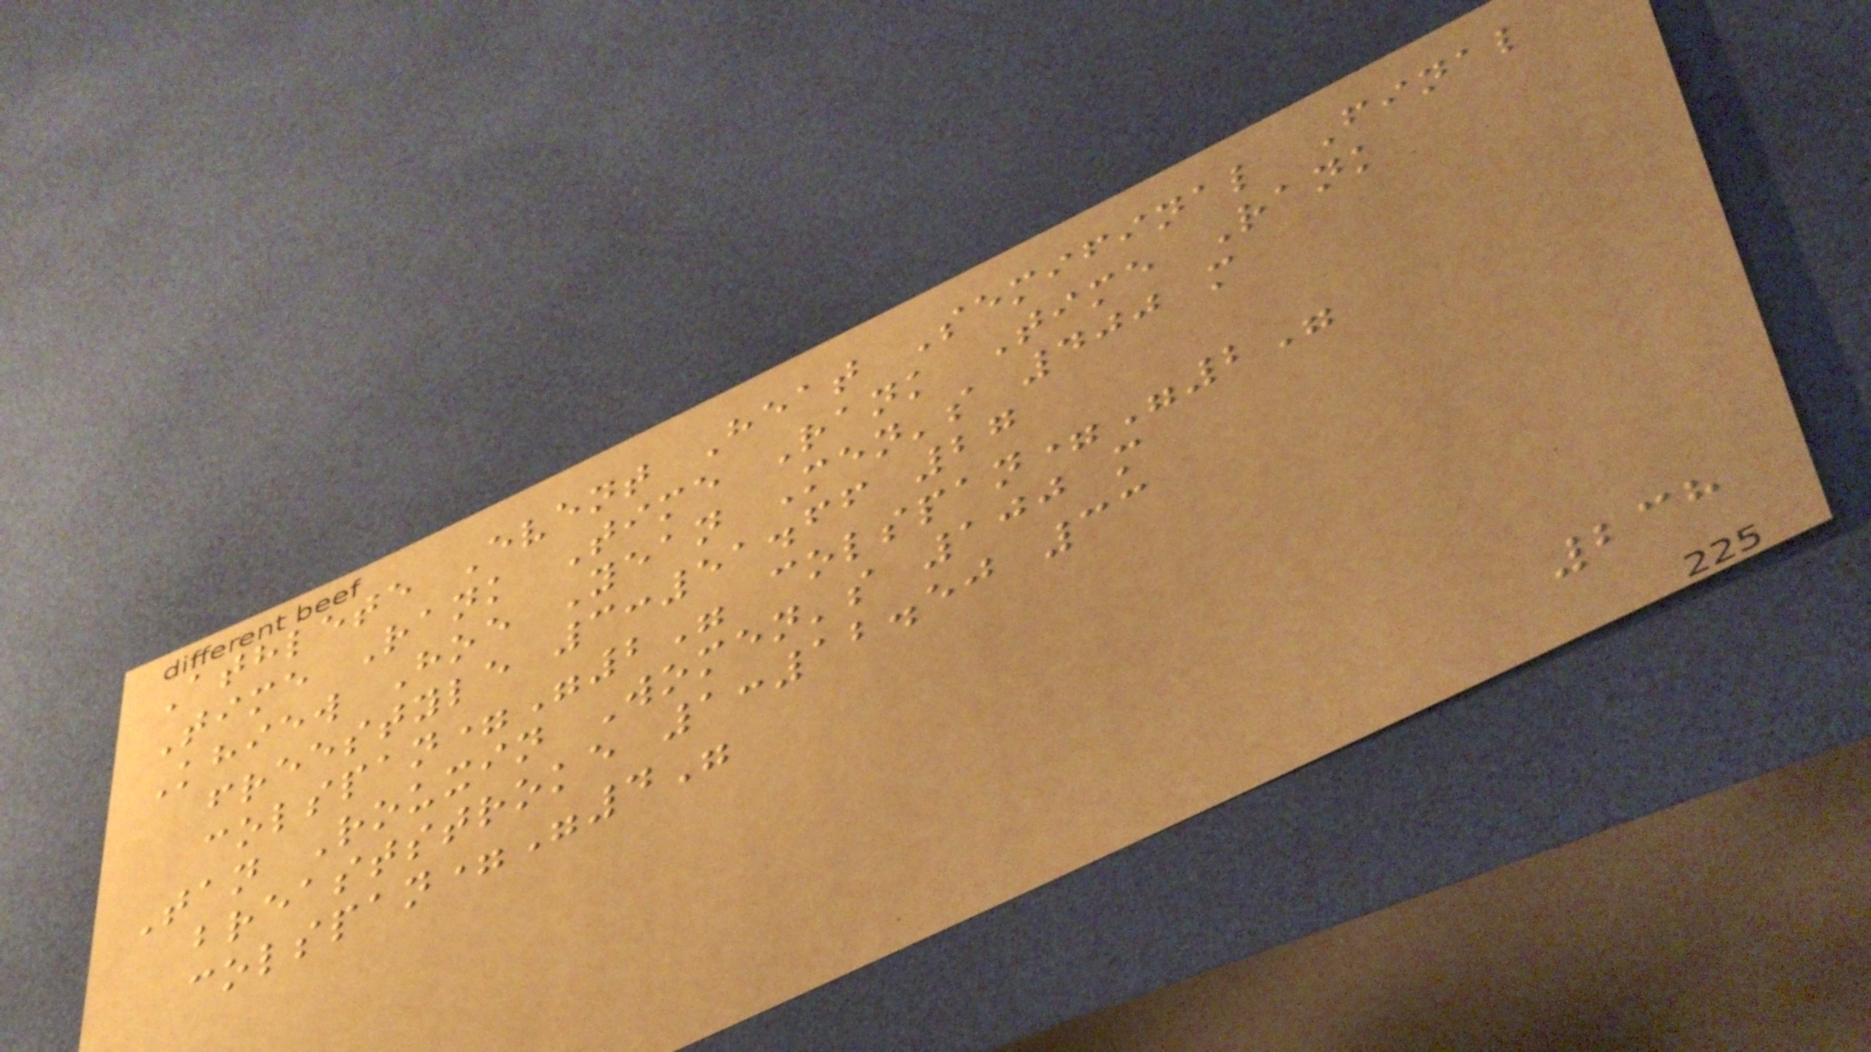Athlete Event Heat Semifinal Final
Time Rank Time Rank Time Rank
Khiew Hoe Yean Men's 400 m
freestyle 3:51.66 27
colspan="2" colspan="2"
Tan Rouxin Women's 100 m
breaststroke 1:12.50 33
colspan="4"
238
